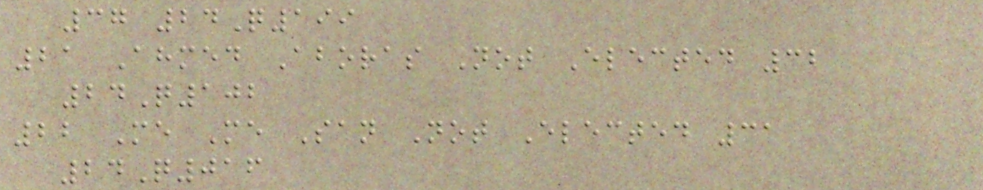37 24Q199
21 Ahmed Aboras Not Elected 32
24Q102
22 Me Me San Not Elected 31
24Q016
